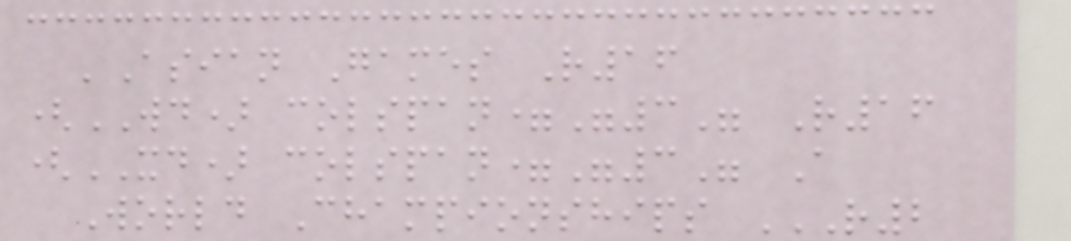'Asian Games R16
(WD) colspan="3" R16
(XD) colspan="3" A
World Championships R2
